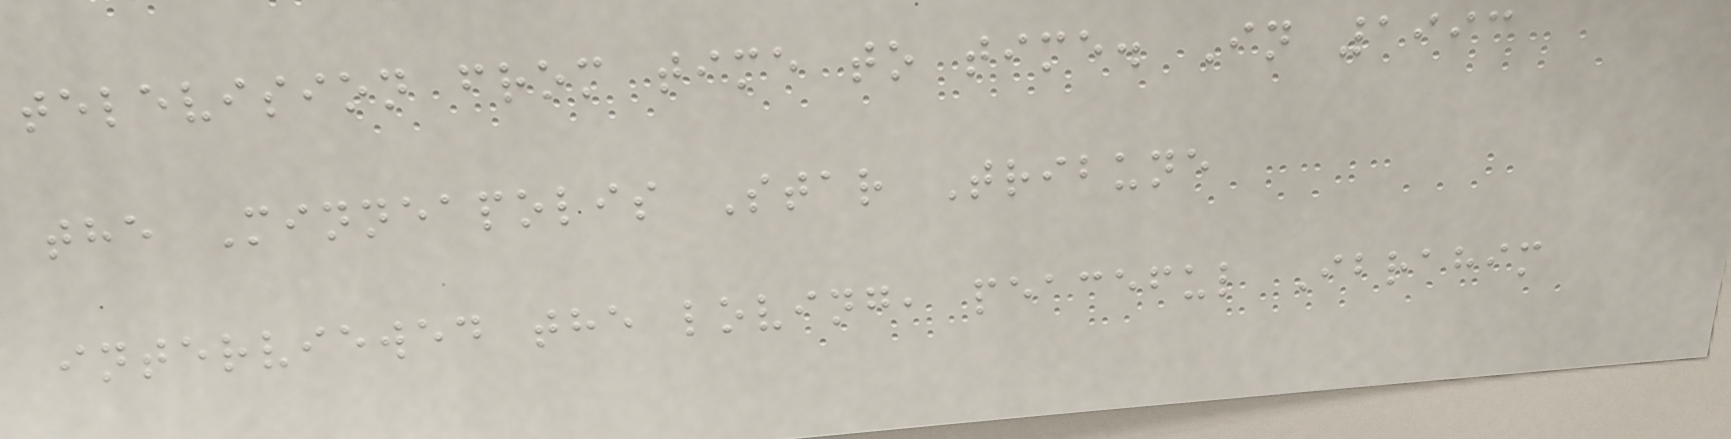television from time to time. In 1993
the Minneapolis Star Tribune
interviewed the loving, peaceful Ibrahim
